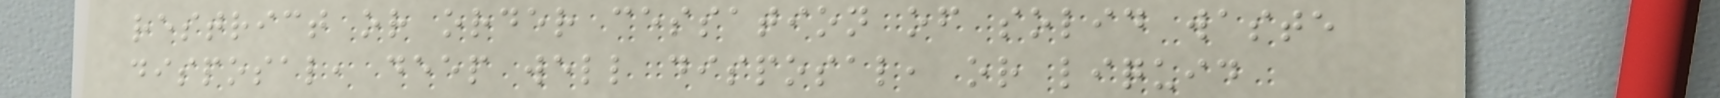restrict or order cessation of solid waste
disposal, deep well disposal, or liquid
